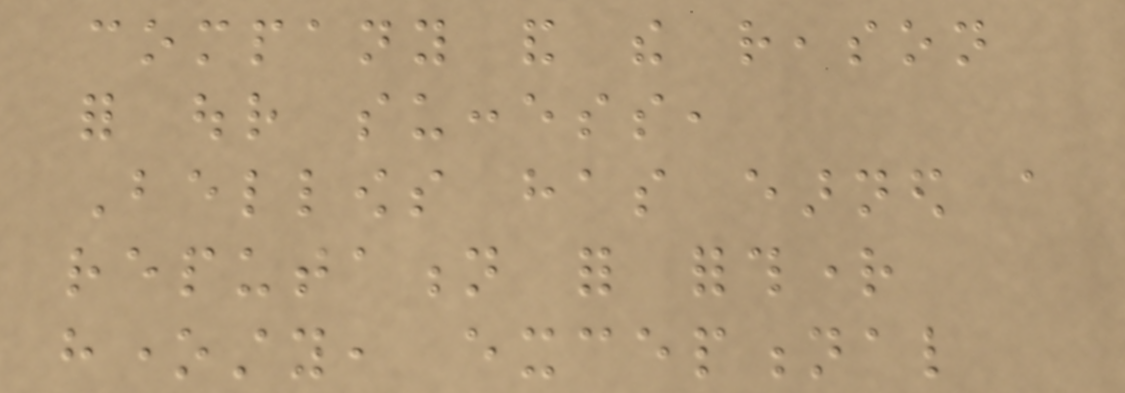company and the reason
for our success,
Bellows has earned a
reputation for forthright
honesty, exceptional
